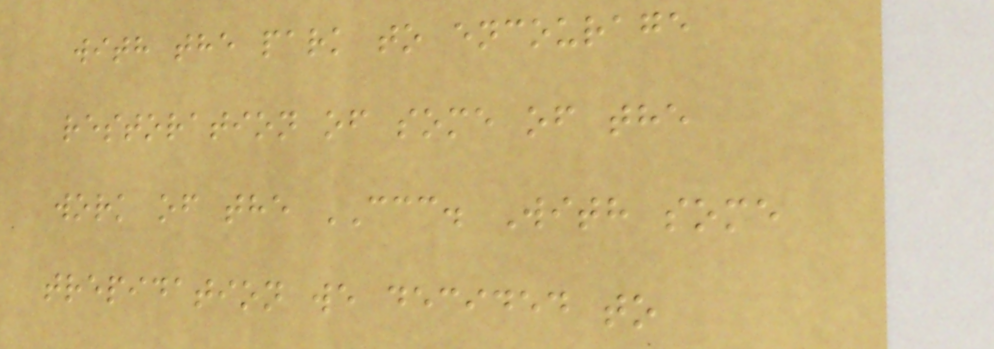with the park to encourage
restoration of some of the
work of the CCC. With some
trepidation we decided to
